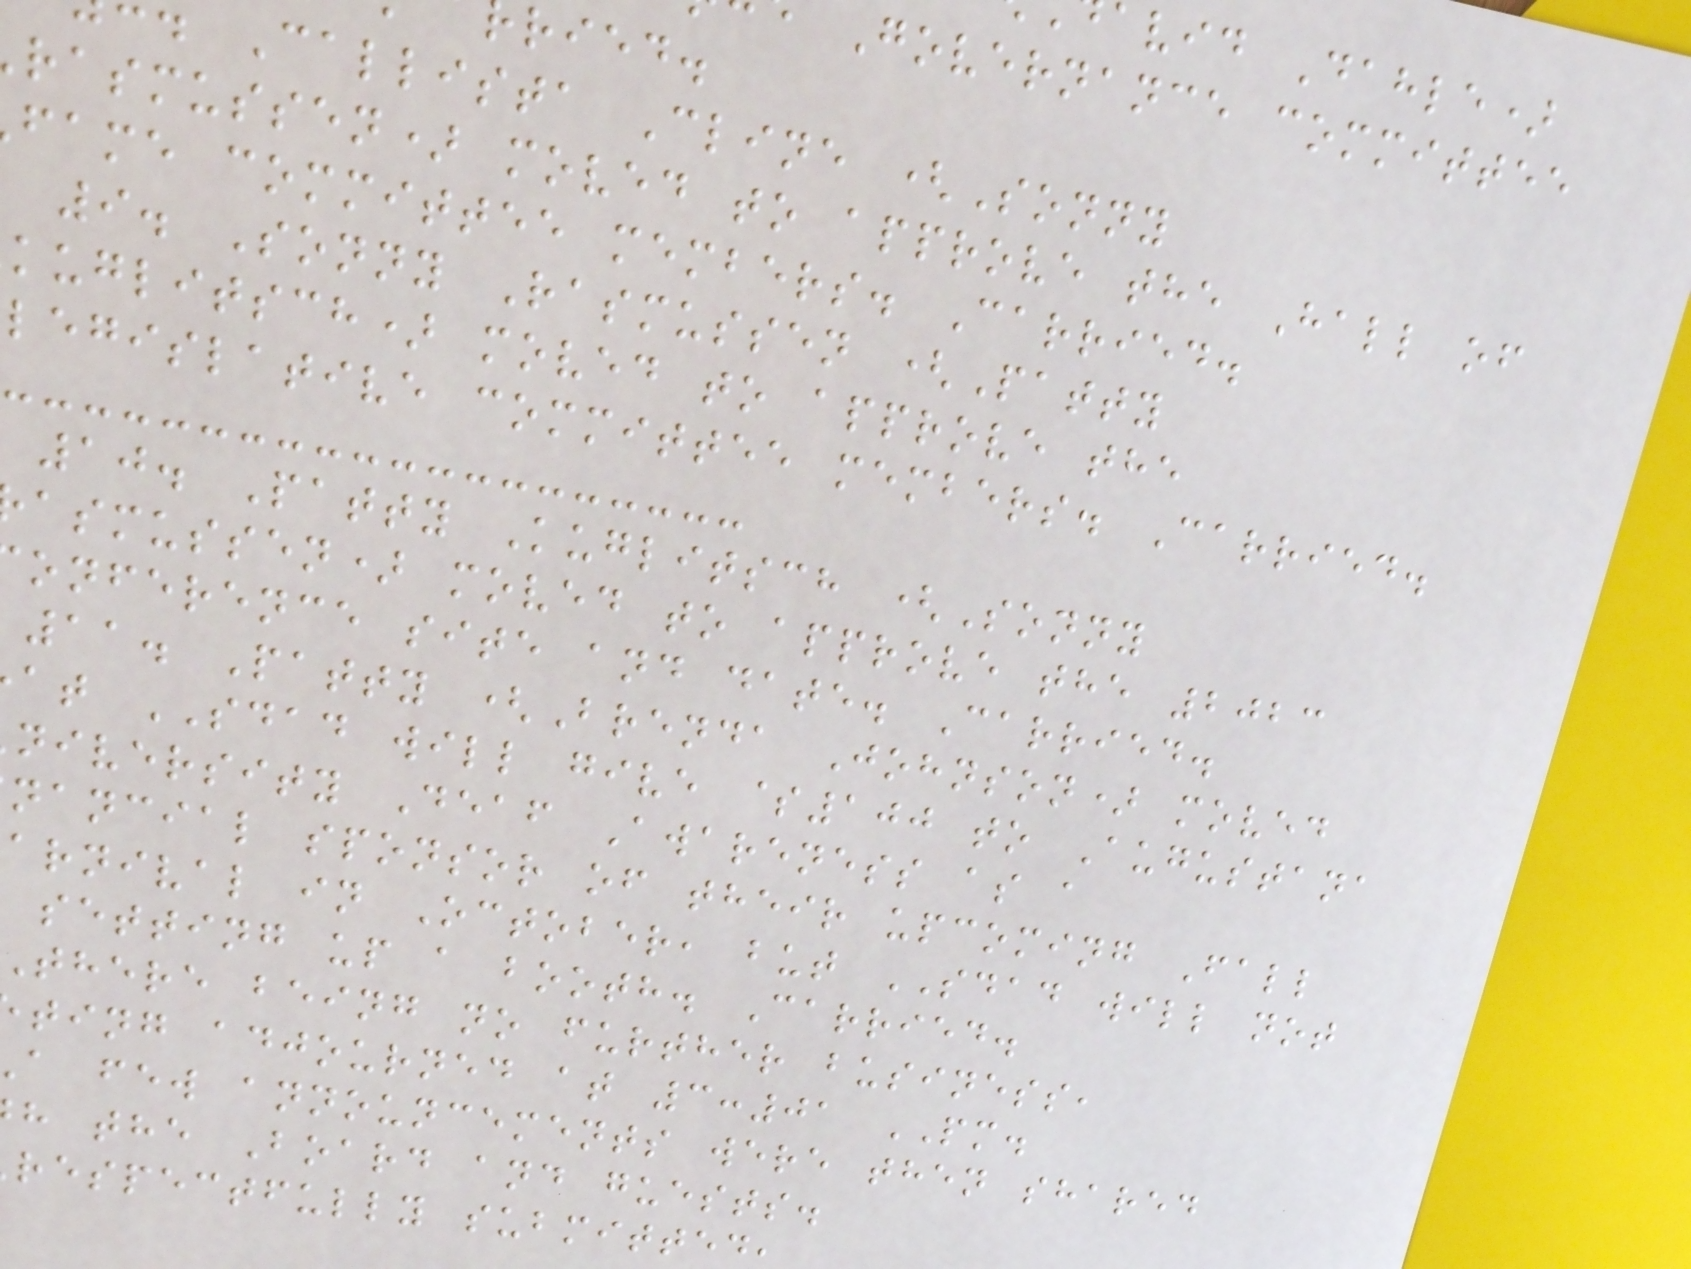avid Dahle)
Governance committee
ried.
Callista Cline (Sonny
rasmussen) moved to approve the Hall of
fame committee members. Carried.
9. Sonny Rasmussen (Patty
kuglitsch) moved to approve the
legislative committee members. Carried.
10. Patty Kuglitsch (Sonny
asmussen) moved to approve the 2023
onference site and date. Carried.
11. Patty (Brenda Johnson) moved
at SDAD will give $100 to Augustana
niversity Deaf Awareness as a
nancial sponsor of their upcoming Fall
arnival in October, but SDAD will not
setting up a booth. Carried.
there being no further business,
ting adjourned at 3:01 PM.
a few announcements were then shared
h the Board and guests.
respectfully submitted
